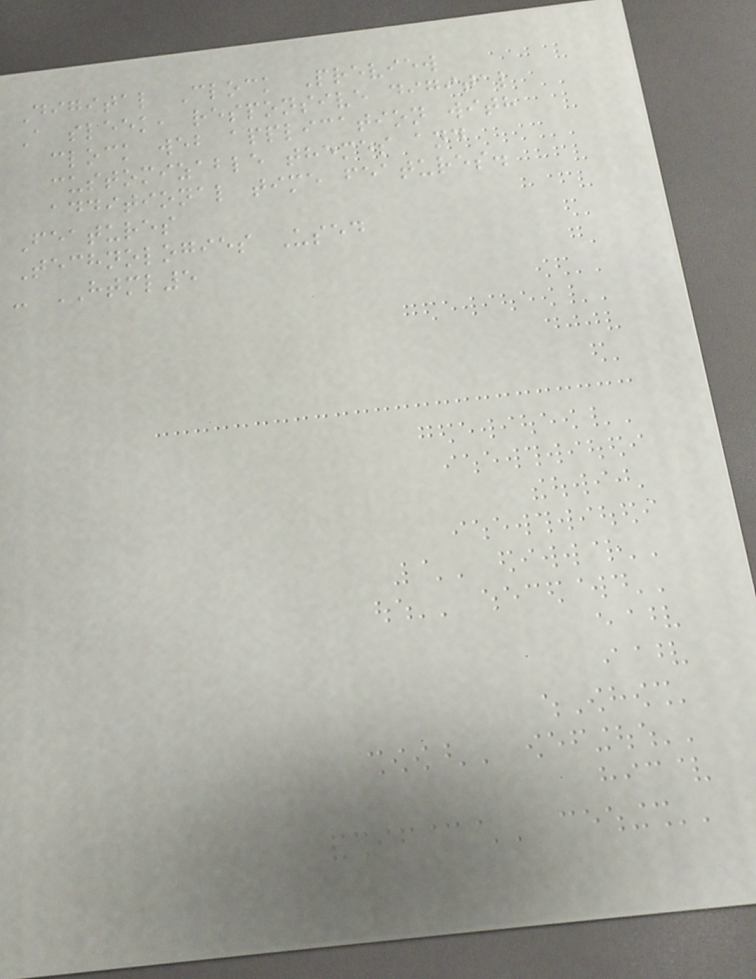Digital Clock Preview
A sleek, responsive digital
clock web application with
customizable themes and
additional time features.
Features
Technologies Used
- HTML5
